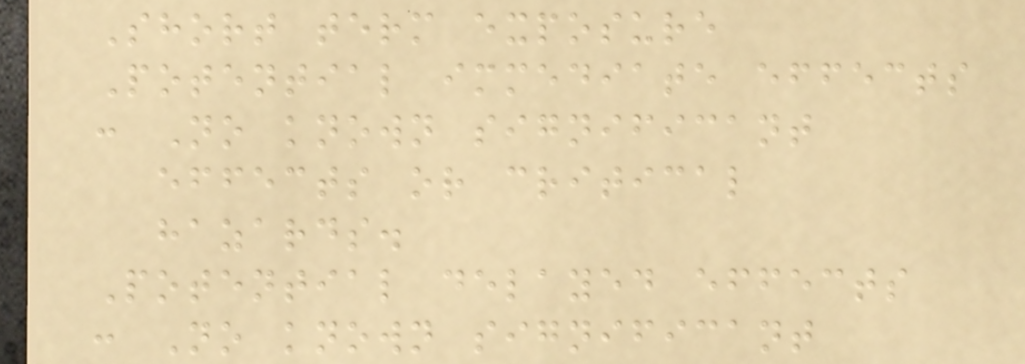Short term exposure
Potential immediate effects
: No known significant
effects or critical
hazards.
Potential delayed effects
: No known significant
